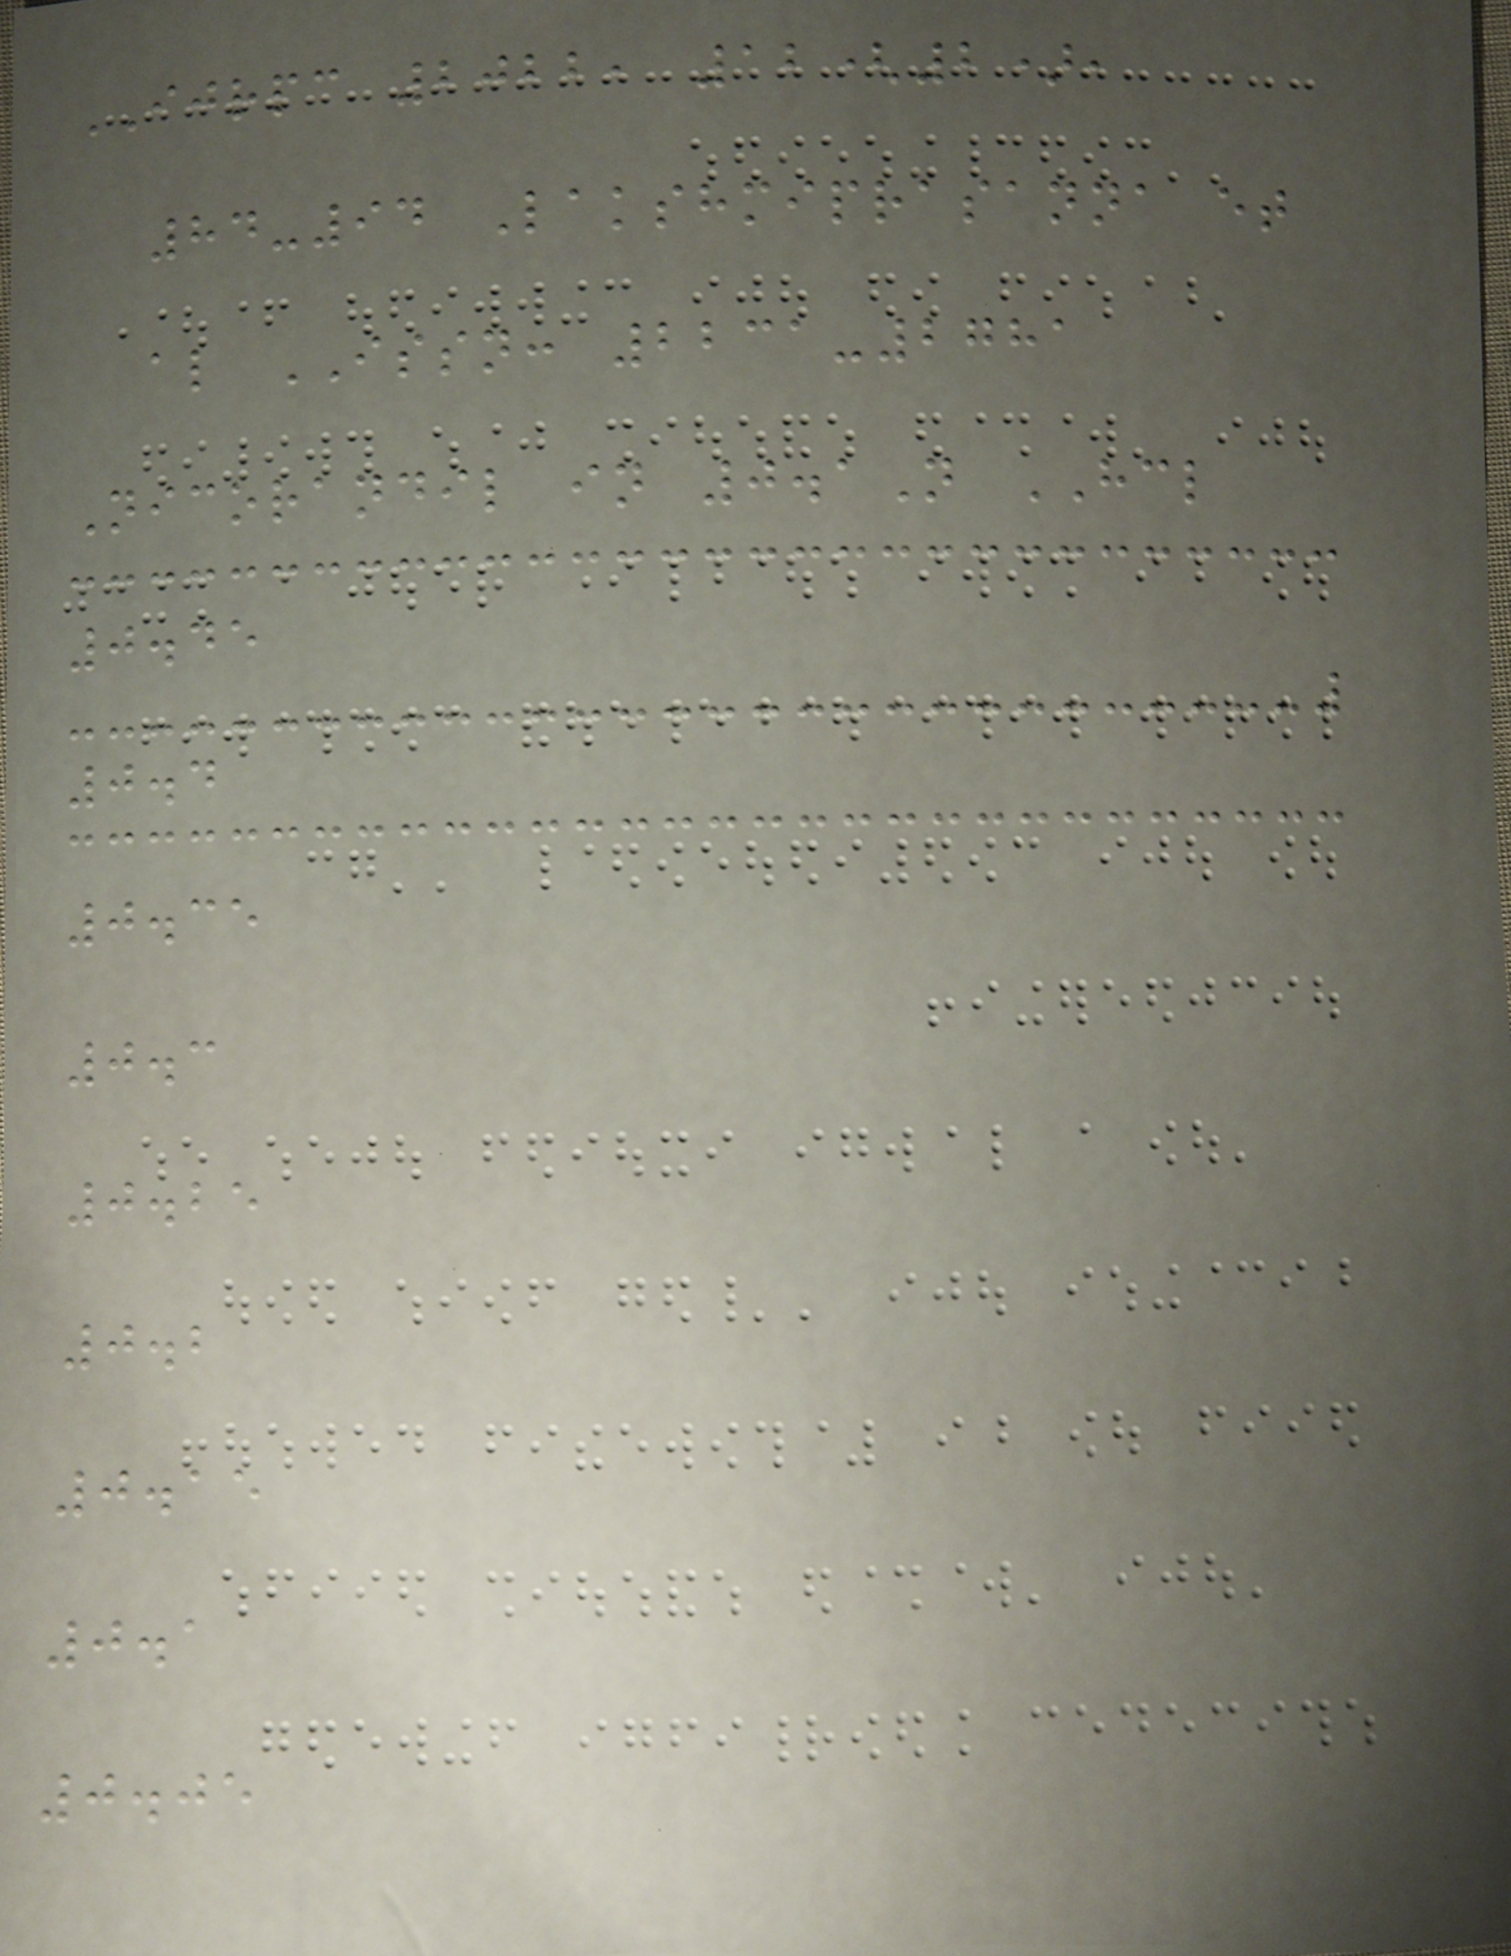IJRPC 2022, 12(2),
84-94 Lakshmiprasanna et
al ISSN: 2231-2781
Nicorandil in 0.1N HCL
0.45
0.4
0.35
0.3
0.25
0.2
0.15
0.1
0.05
